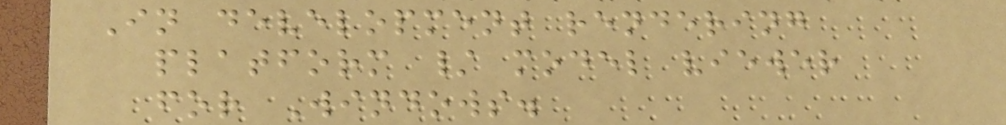In development rendering
platform / model viewer
for Windows.
